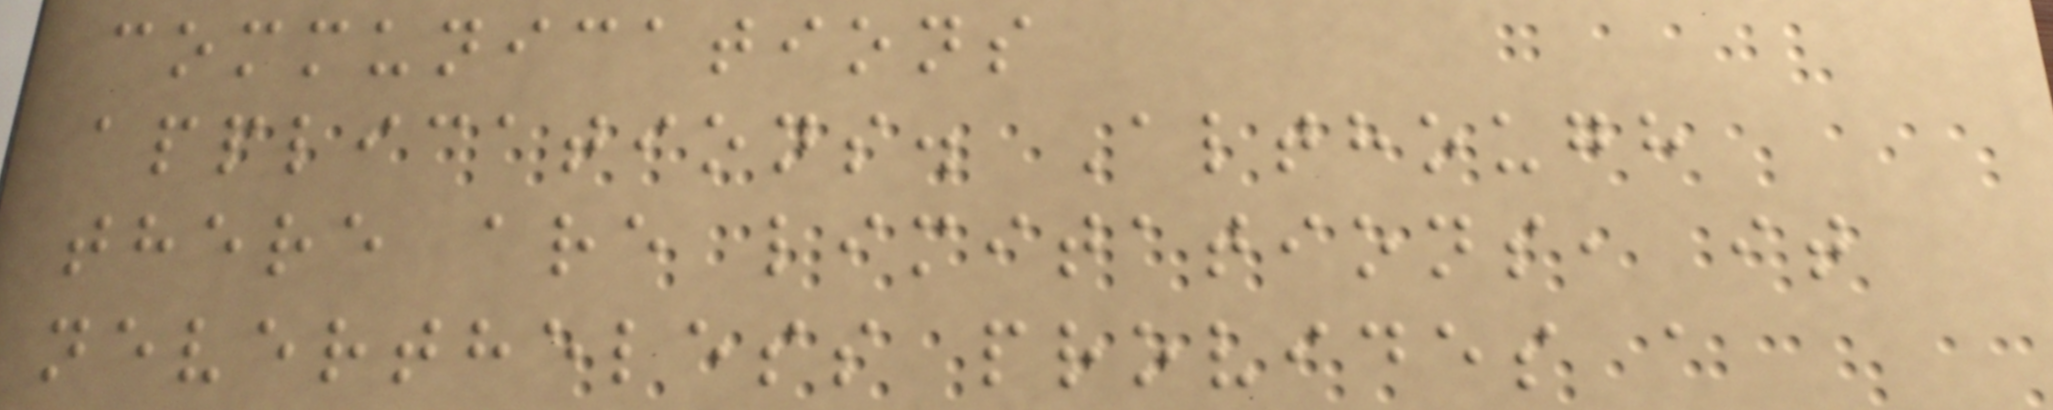communications
applications. Although
there are limitations, it
nevertheless provides a
